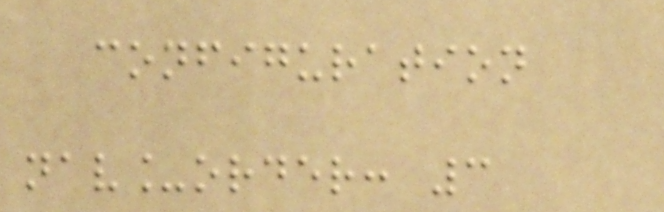configuration
nav_order: 3
